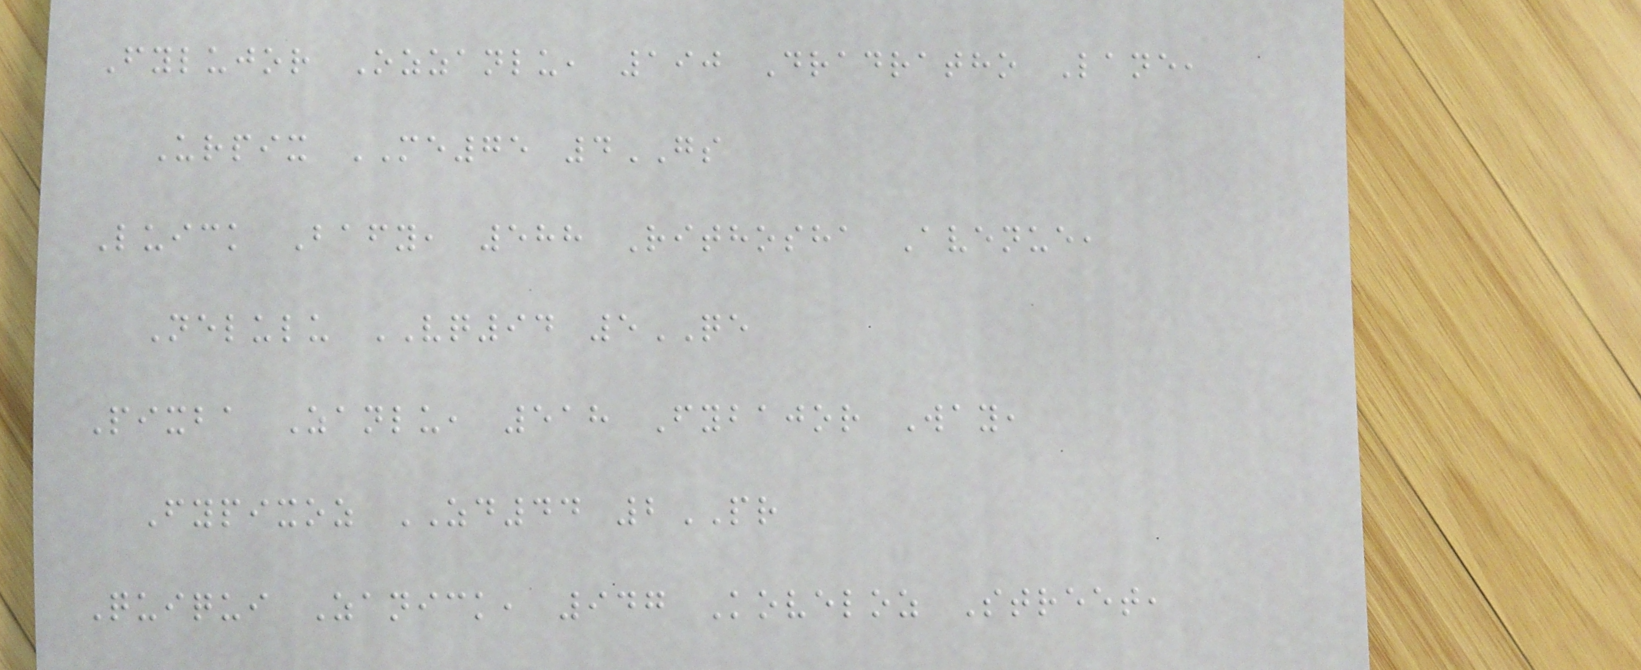Fylujor Ozzanlu, 190 Dradratho Lane,
Urpix ME75 4GS
Luick Bafy, 588 Rithosha Avenue,
Nelulu VQ94 5QE
Pixba Zanlu, 518 Fybajor Way,
Fypixoz ZD44 2PR
Quiqui Zanick, 947 Koveloz Street,
